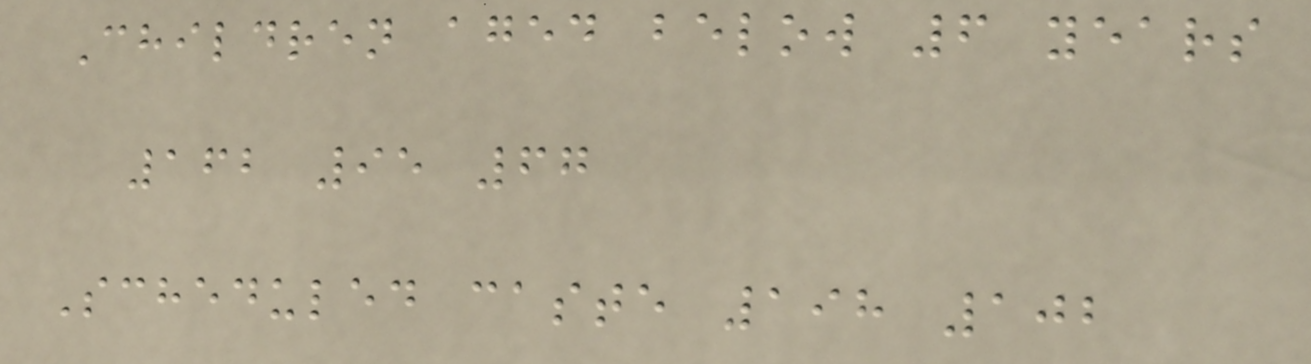Children aged below 6 years
162 95 67
Scheduled caste 198 102
